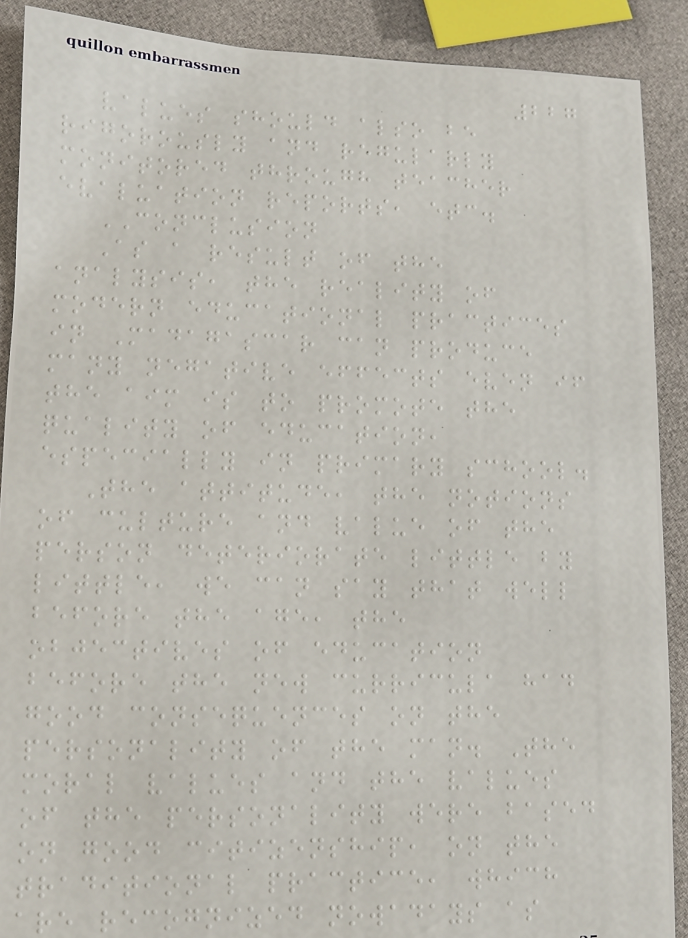227
values should also be
rigorously and regularly
monitored through teacher
evaluation reports, etc.
CONCLUSION
As a result of the
analysis, the reality of
modern educational practices
in Madagascar can produce
many negative effects even if
the aim is to promote the
quality of education,
especially in primary school.
The attitude, the notions
of culture and value of the
person deteriorate little by
little, we can say that well
before the age, the
objectives of education
before the new curricula had
good consequences on the
personality of the man. The
moral values and the values
of the personality were based
on good citizenship, on the
traditional practice, which
are recognized nowadays as
